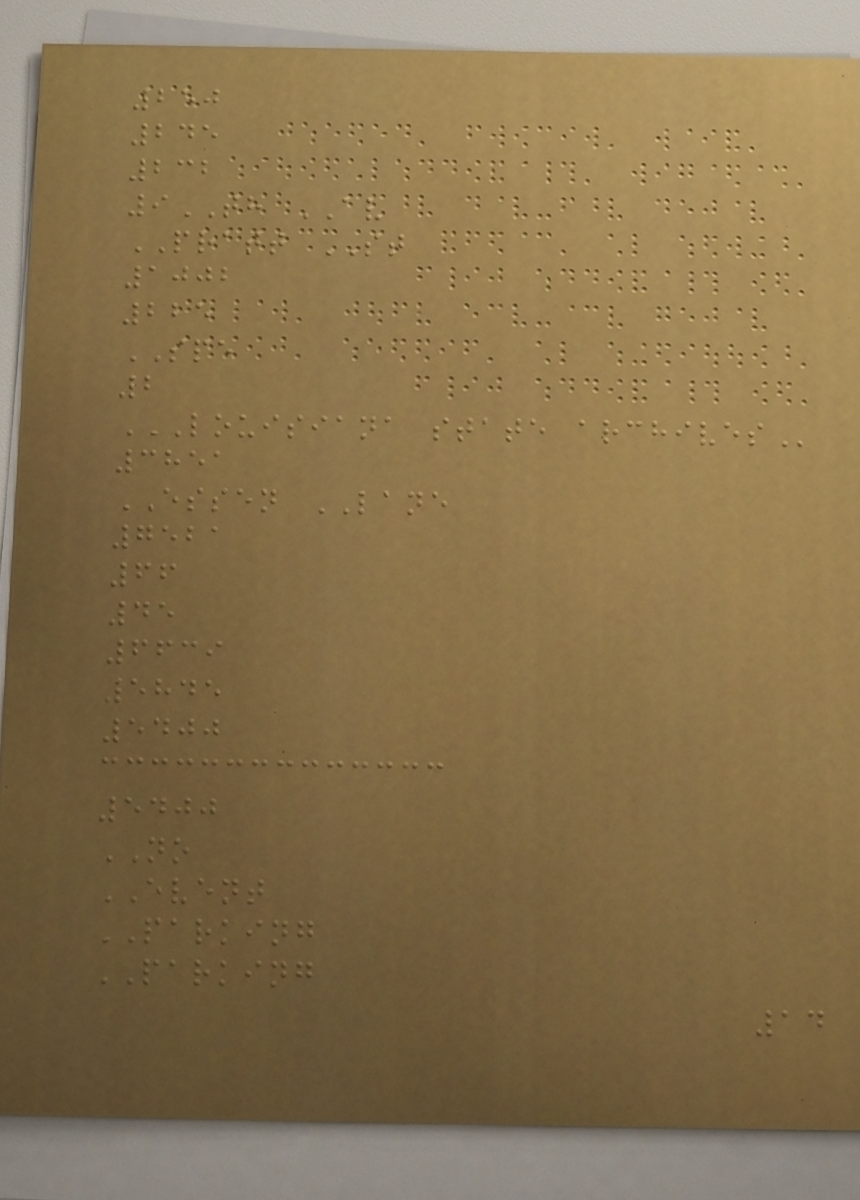250
245
232
9TH AV
PRATT ST
1002
225
SPE
2
LOUISIANA STATE ARCHIVES
3851
ESSEN LANE
7521
66
45
6639
5845
5400
5400
NO
EVENT
PARKING
PARKING
14
